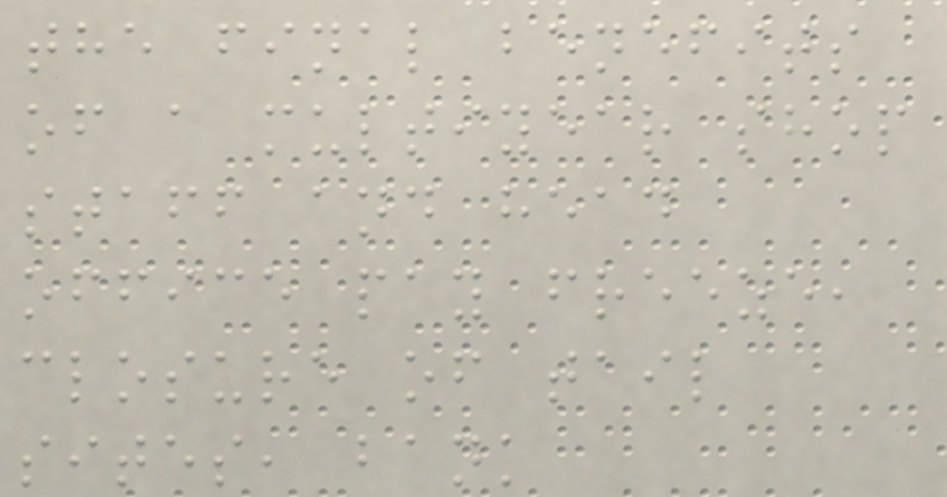the final benefits
of a multiyear shop
staff and head
office pay freeze,
closure of tail
sites, bank
